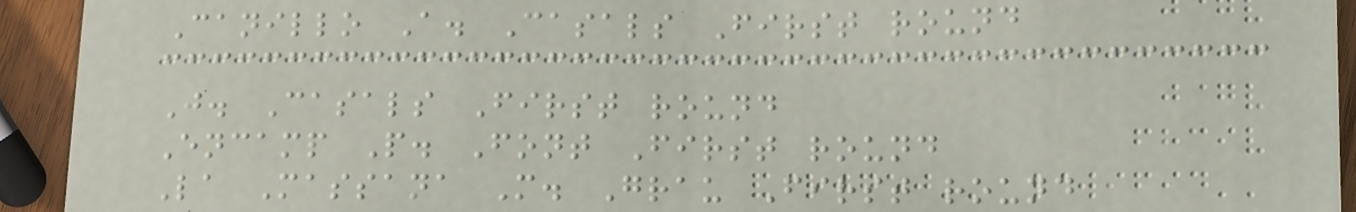Canillo A. Casals First round
J. Casals First round
Encamp P. Font First round
La Massana M. Grau First round
